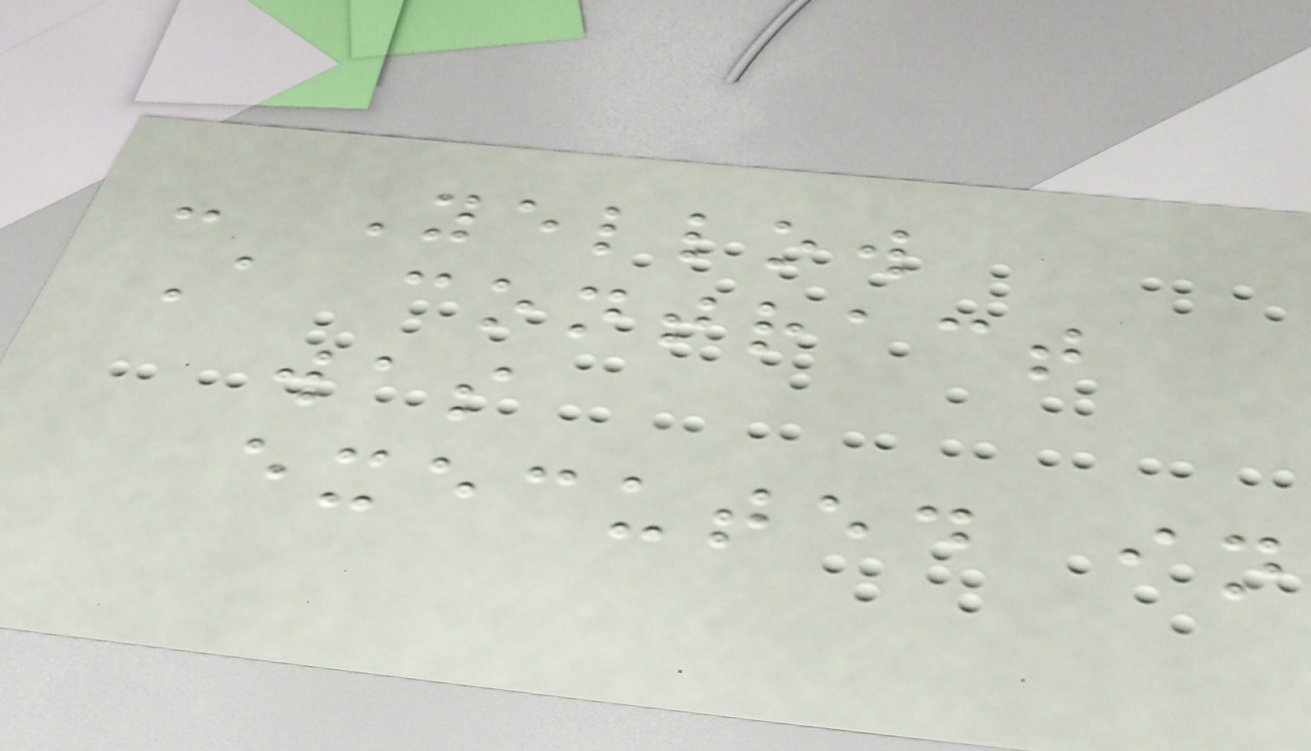- Yellow
A contract
was
executed in
